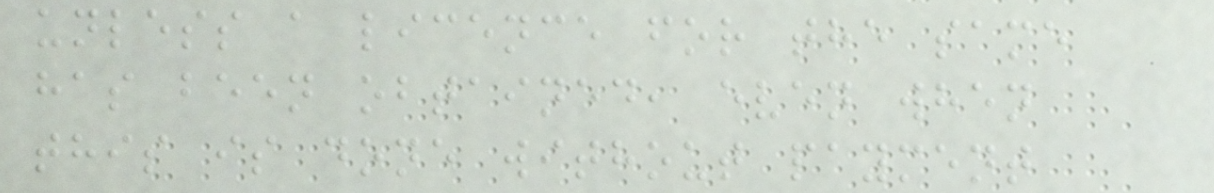unless a licence for the same
has been obtained, even when
this is done without payment
